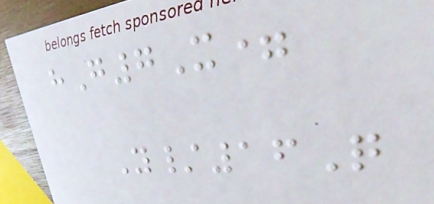hG7X=
Y/16Q
